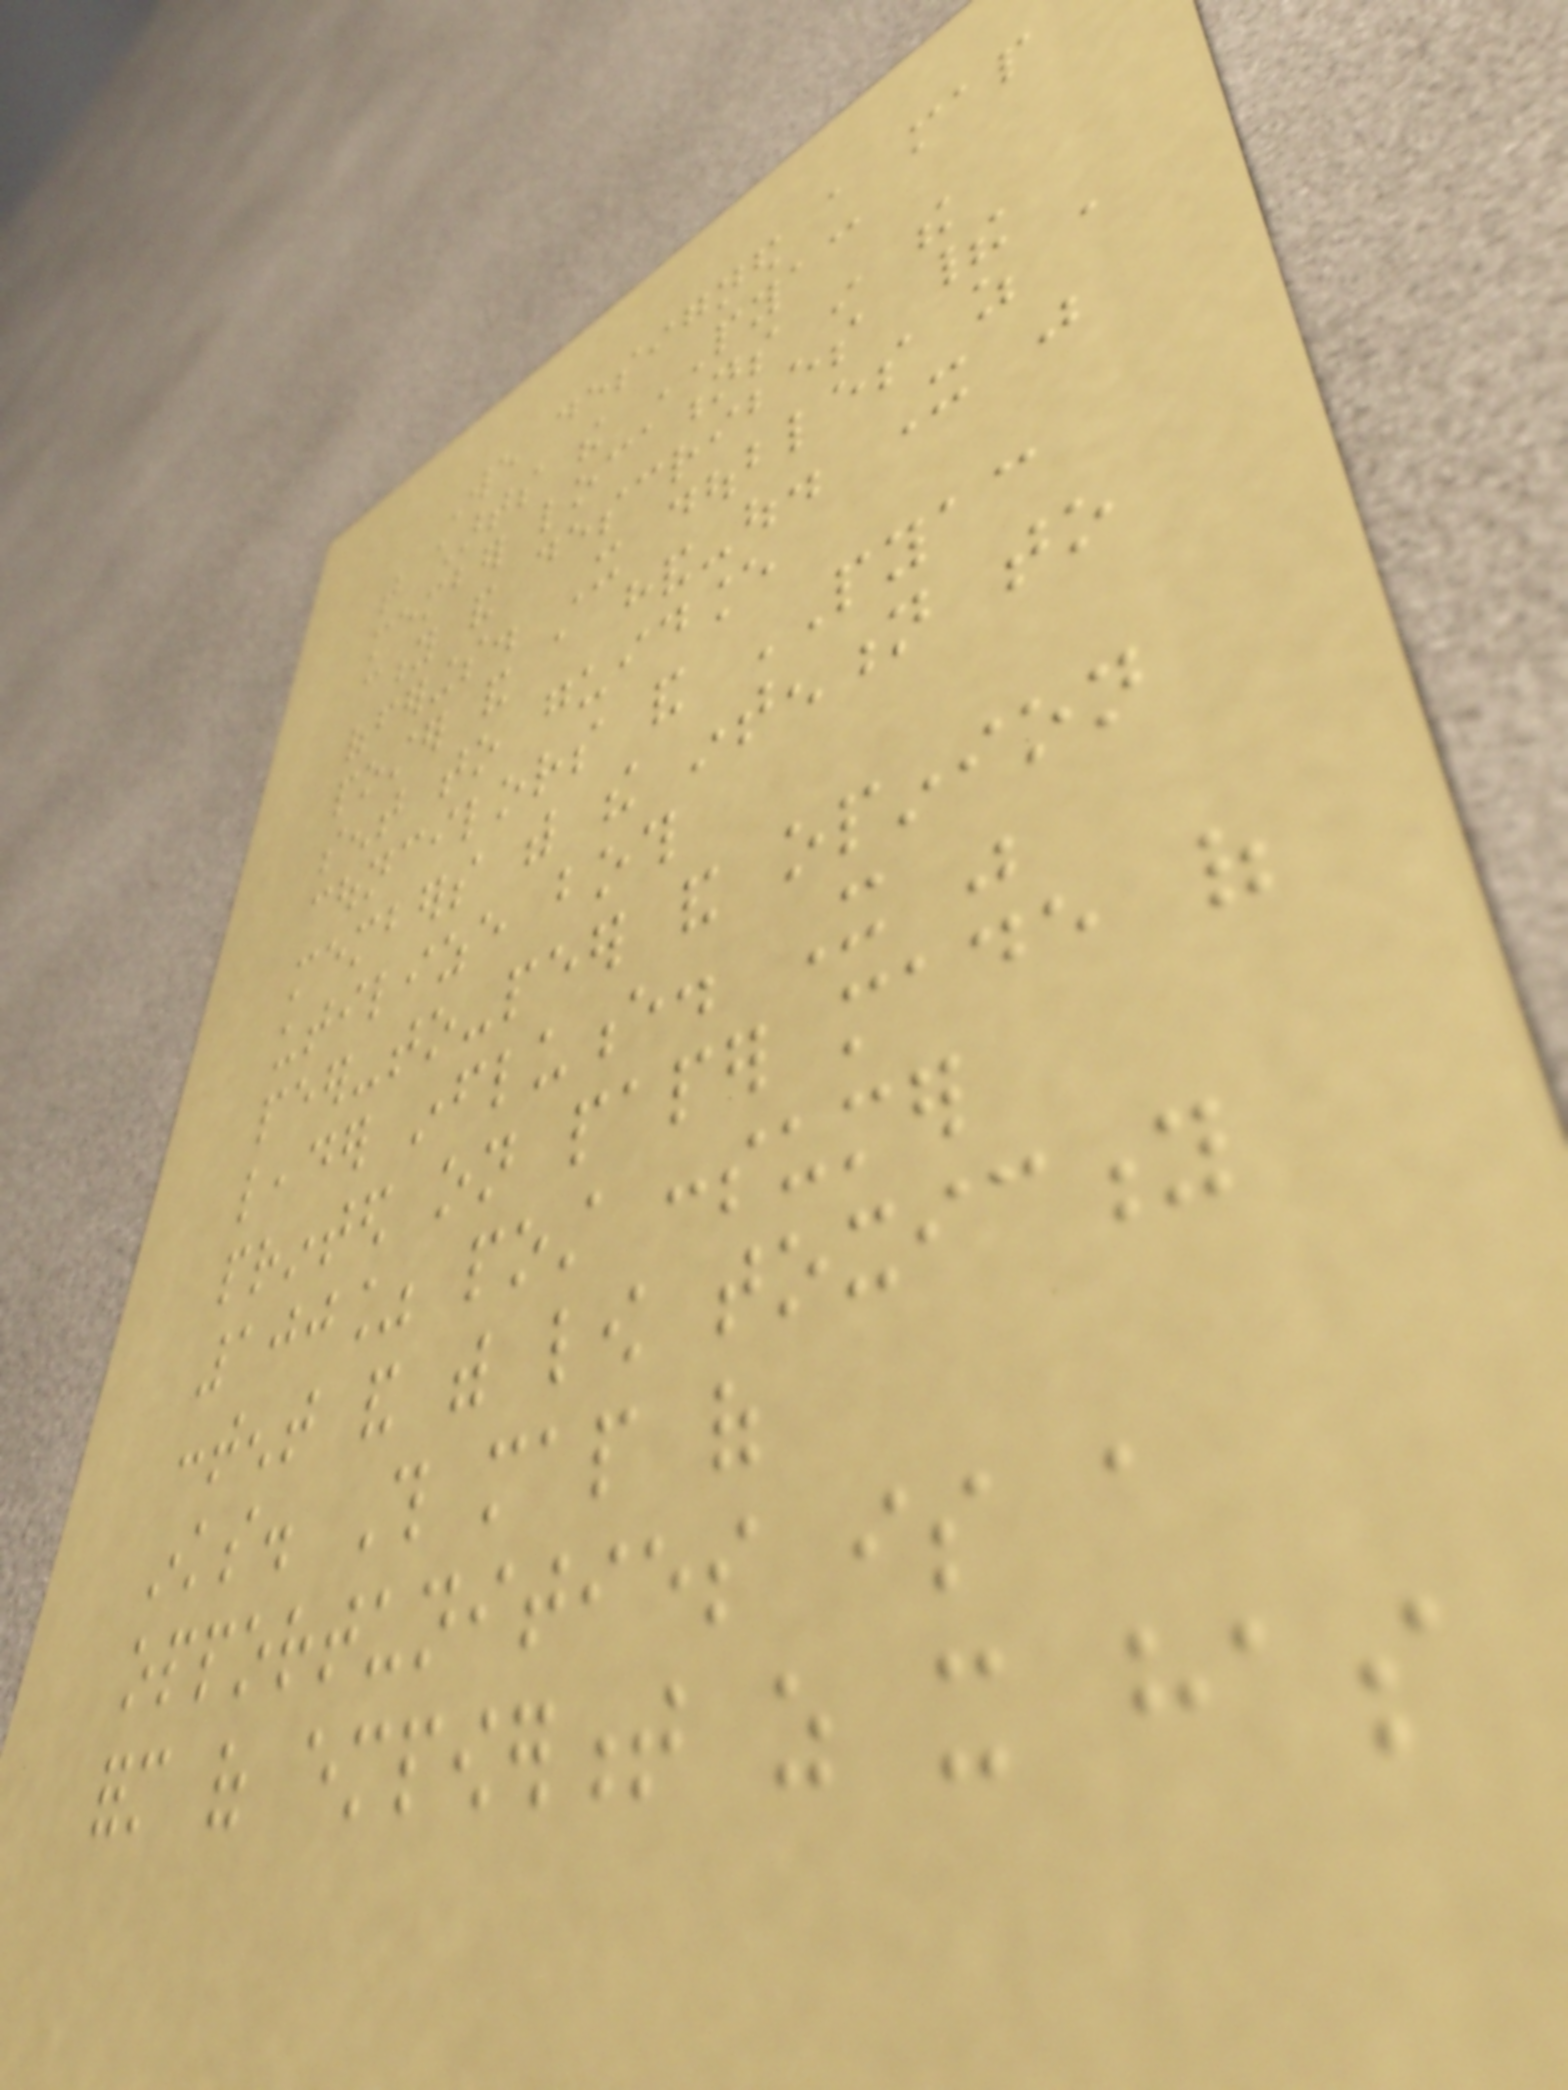We designed a map
that charts the PYAC
member locations in the
city and describes their
offerings. It doubles as a
poster and a hand-out. It was
sent to guidance
councilors and PYAC
members with the intention to
utilize both
peer-to-peer and opinion
leader influence. It was
printed on paper made of
100% post consumer
content and with low toxicity
inks. This map of
opportunities is a
form of empowerment as it has
